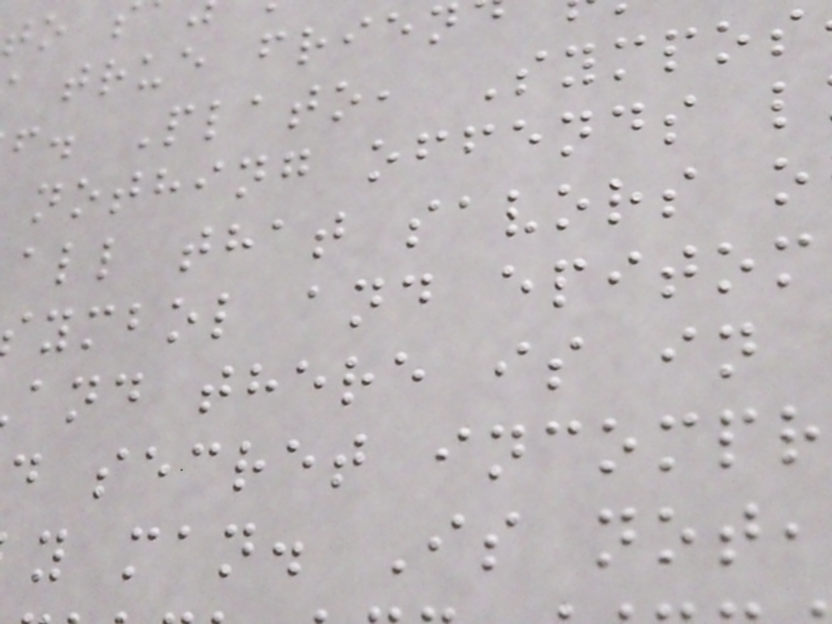true frie
f. Plato, Sympos
nothing offends l
all that savors o
ymbol and epitom
and there is in
d secret incompr
y man. Is not,
